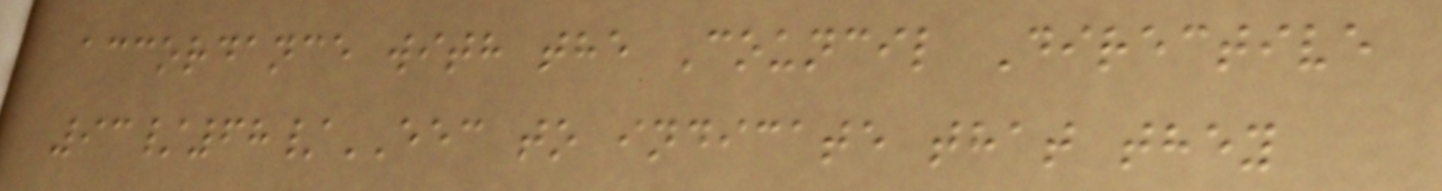accordance with the Council Directive
93/68/EEC to indicate that they
